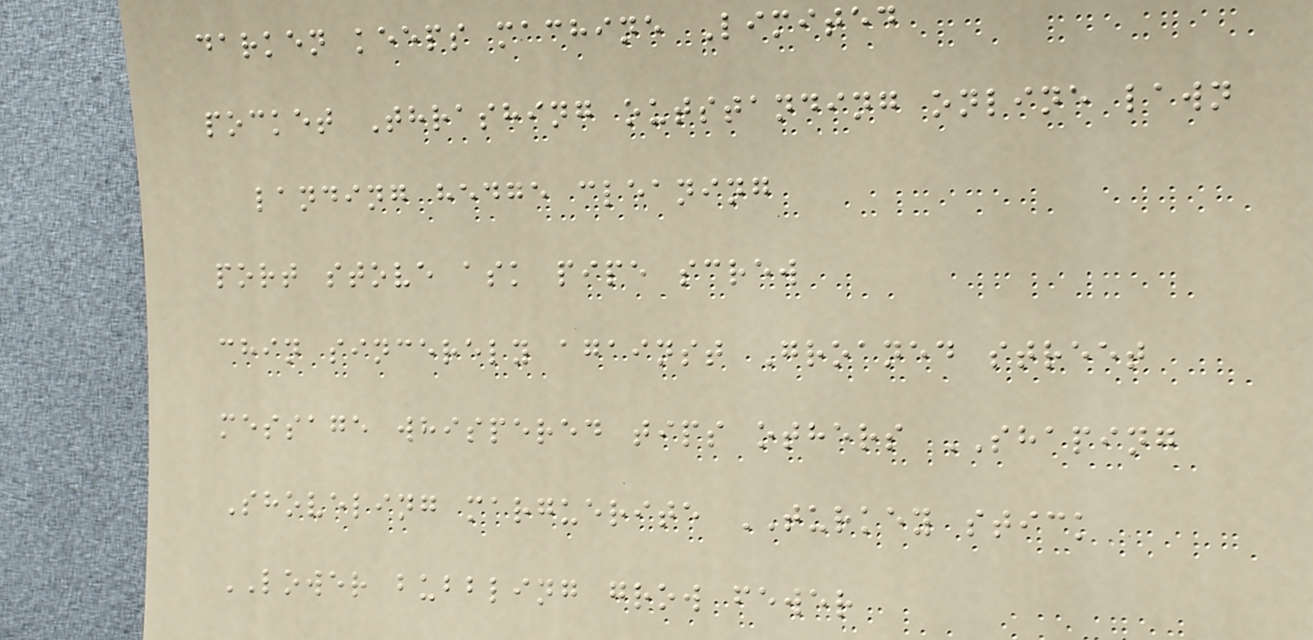darken keeps machine Limited
pocket Thrashing outstanding online lawn
landing hedge cleaning
port stove ask pipe screw
chin sincerely against Groaned street
message whispered tips others SHAPING
Shoveling marguerite TURKEY stick
LOWER bubbling grow fewer
